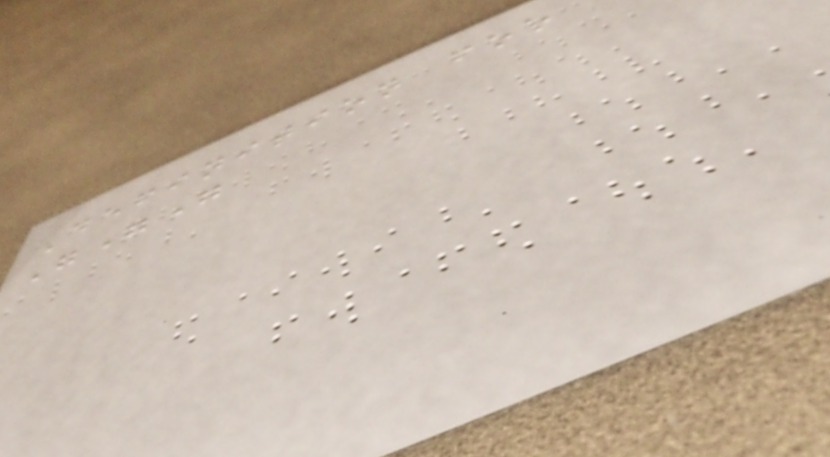Definition for
"""
